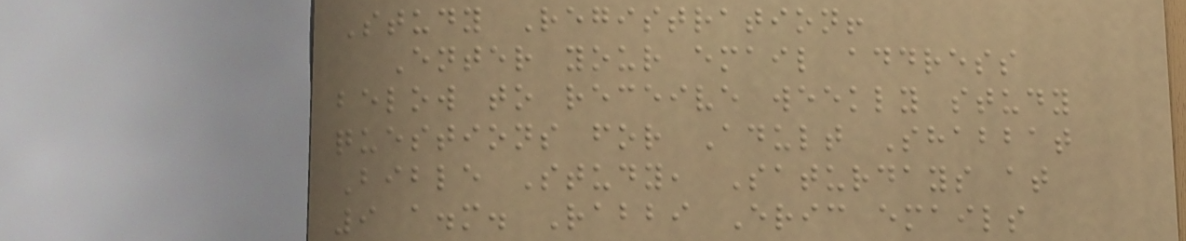Study Registration!
Enter your email address
below to receive weekly study
questions for Adult Shabbat
Bible Study, Saturdays at
9 a.m. Rabbi Eric emails
